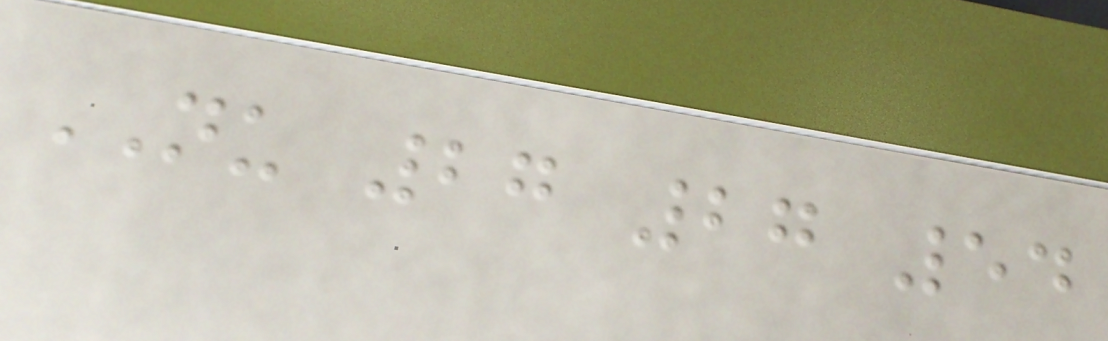NU 27 27 54
